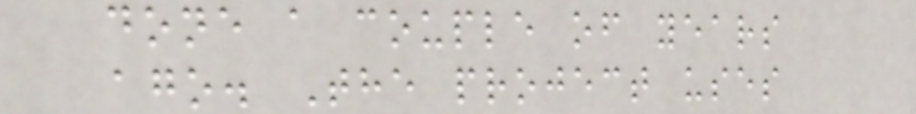done a couple of years
ago. The project uses
